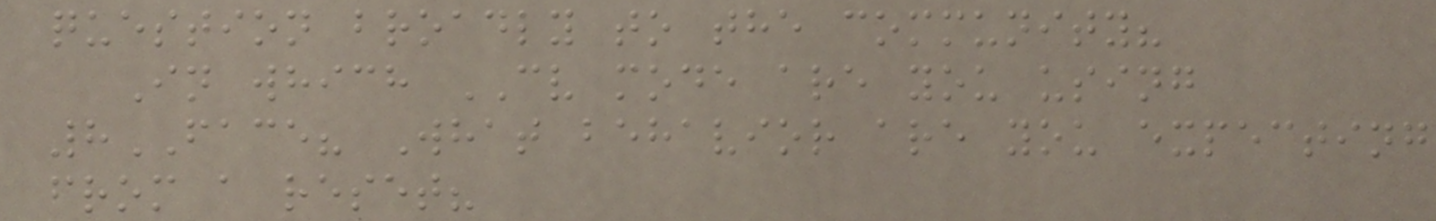question broadly to the community?
In which CV mode are you using
8FACE? What behavior are you expecting
from a reset?
